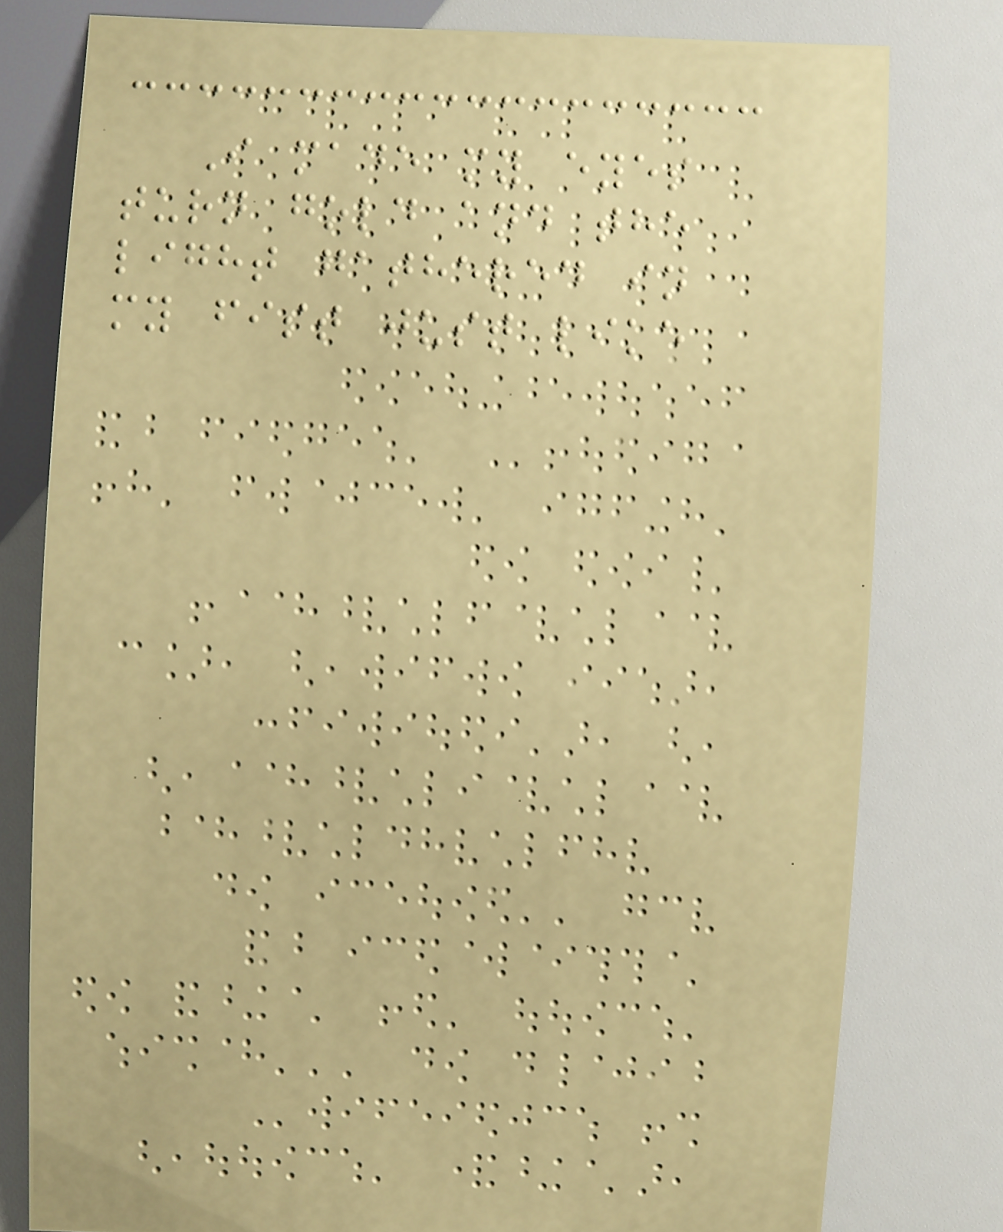I made my eyes
turn gold and the
light gathered in
my fist just like
